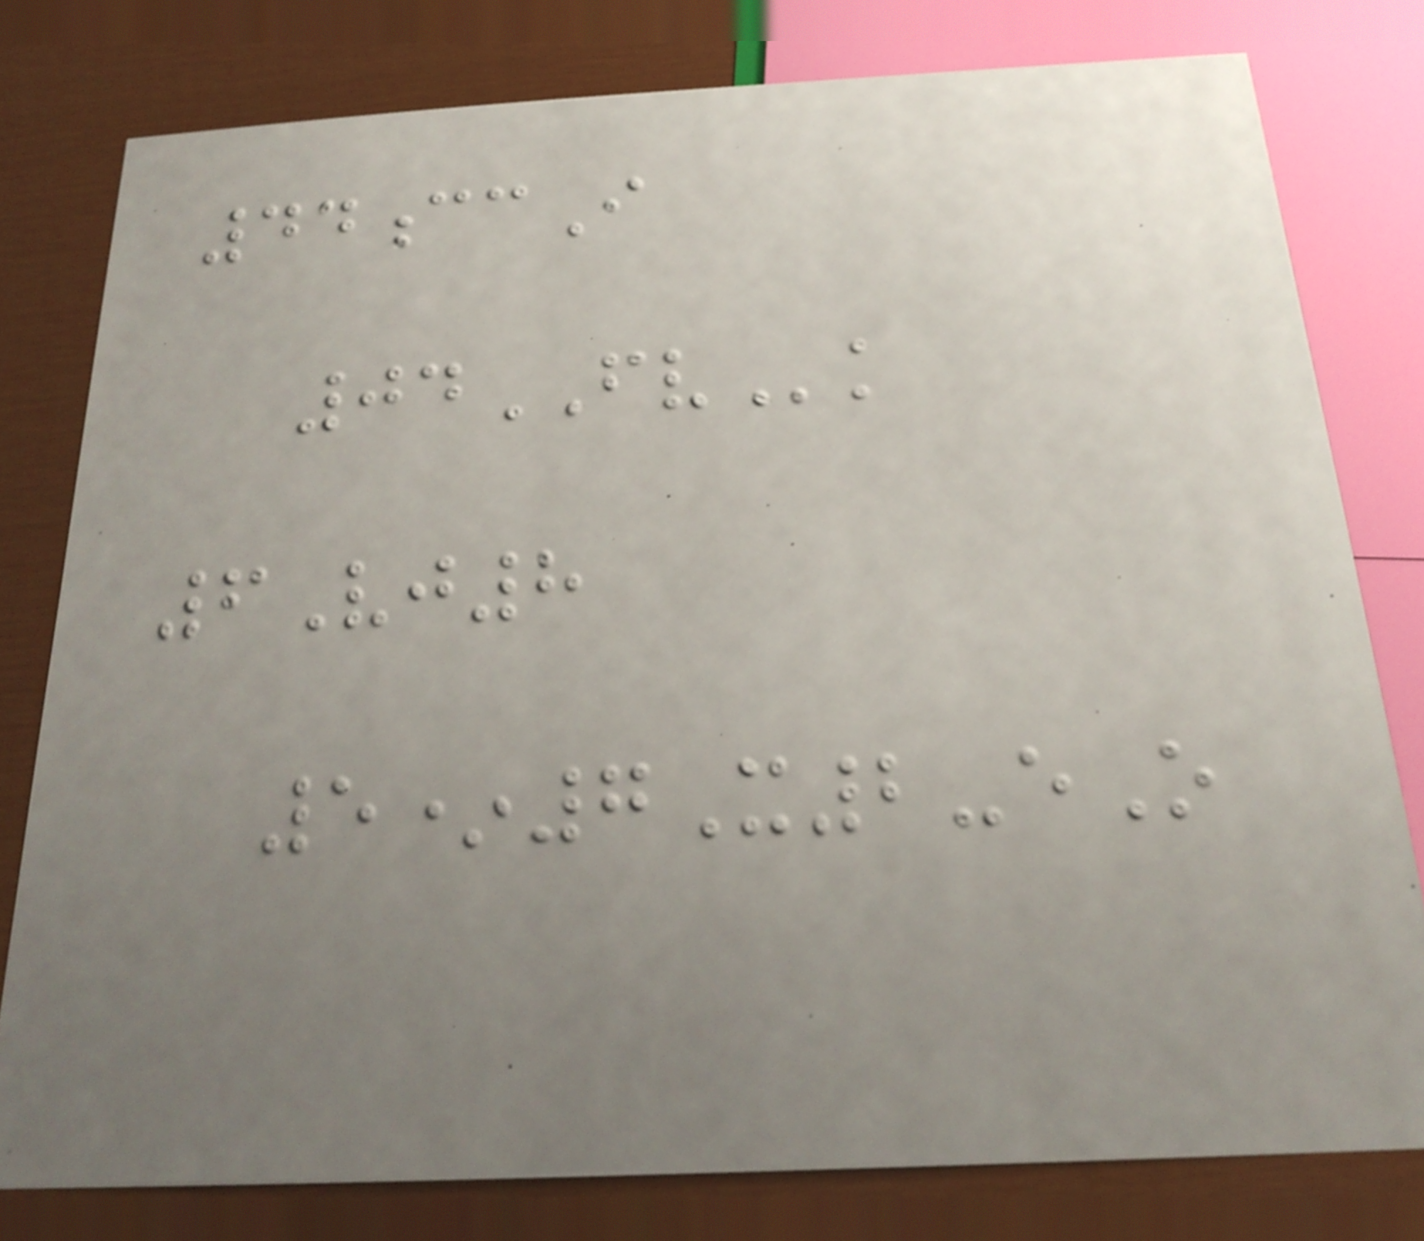44ccI
04FVk
6Vj8
5*7X2-eO
